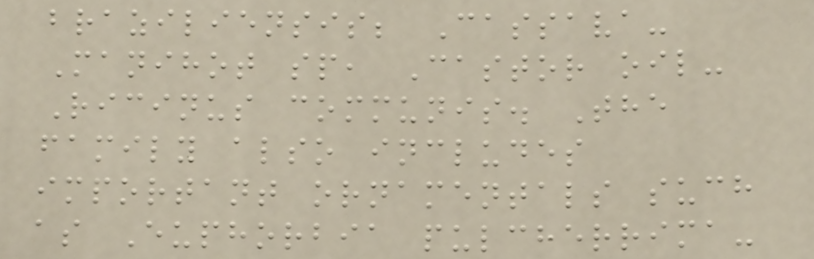braziliensis; Cassava-
Manihot sp, Castor oil-
Ricinus communis. The
family also includes
important ornamentals such
as Euphorbia pulcherrima-
